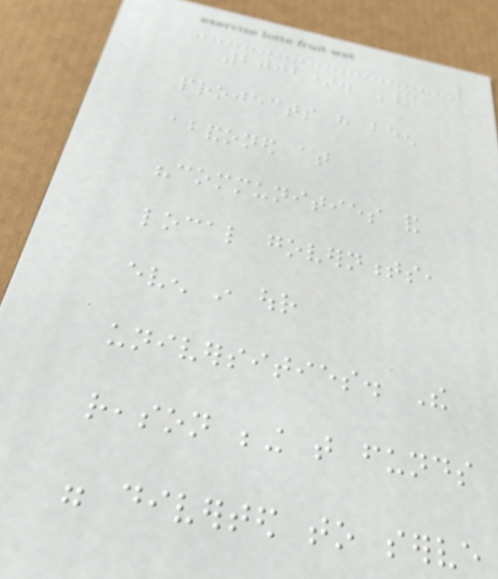2002). Many
projects have been
abandoned at
"communities and
local governments,
even in our
universities. The
reason being that funds
were diverted to serve
